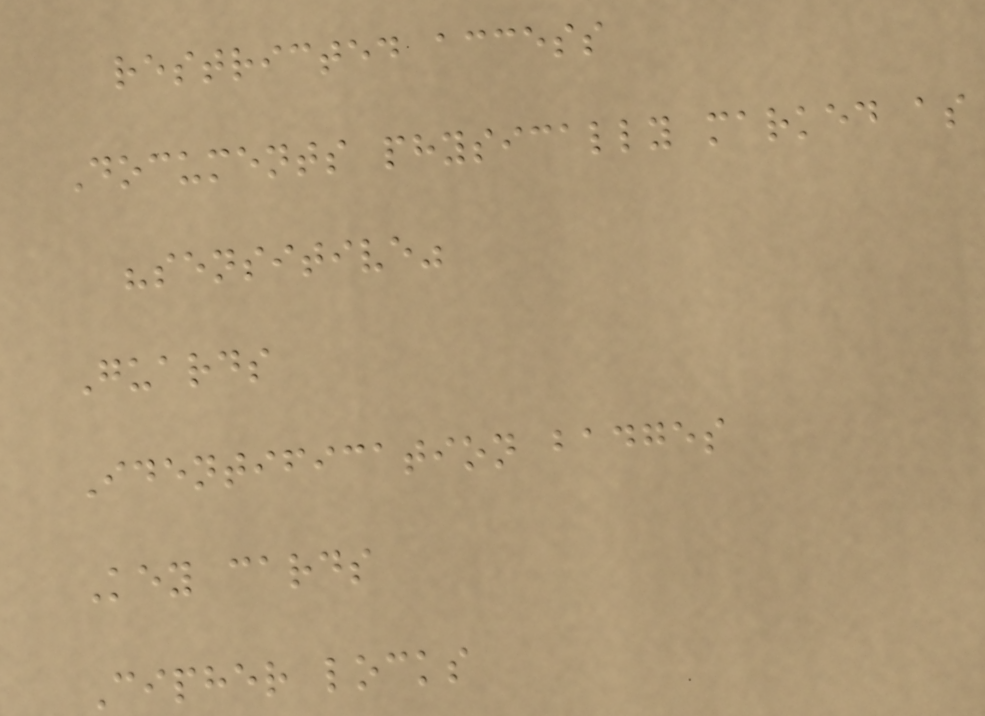restricted access
Documents physically marked as
"sensitive"
Guards
Identification badges
Key cards
Cipher locks
